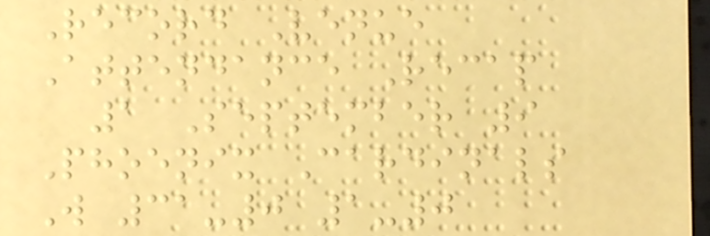Record Venue
Attendance Recap
1 September 9
Phoenix Cardinals
W 31-0 1-0
